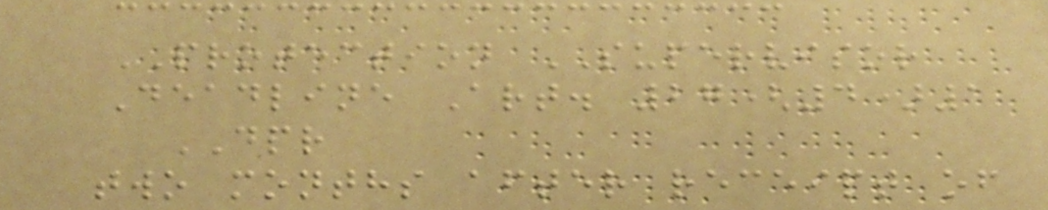PROTECTION SUPERVISOR
Deadline Art. 27(4)1
DPR
two months after receipt of
